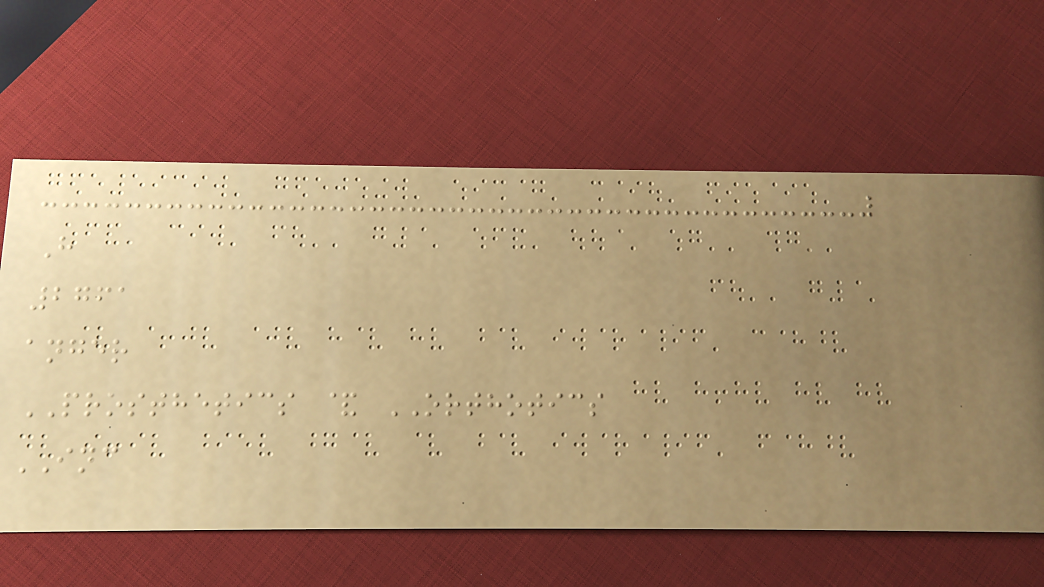H
2761
anger
PROSTHETICS & ORTHOTICS
INC
